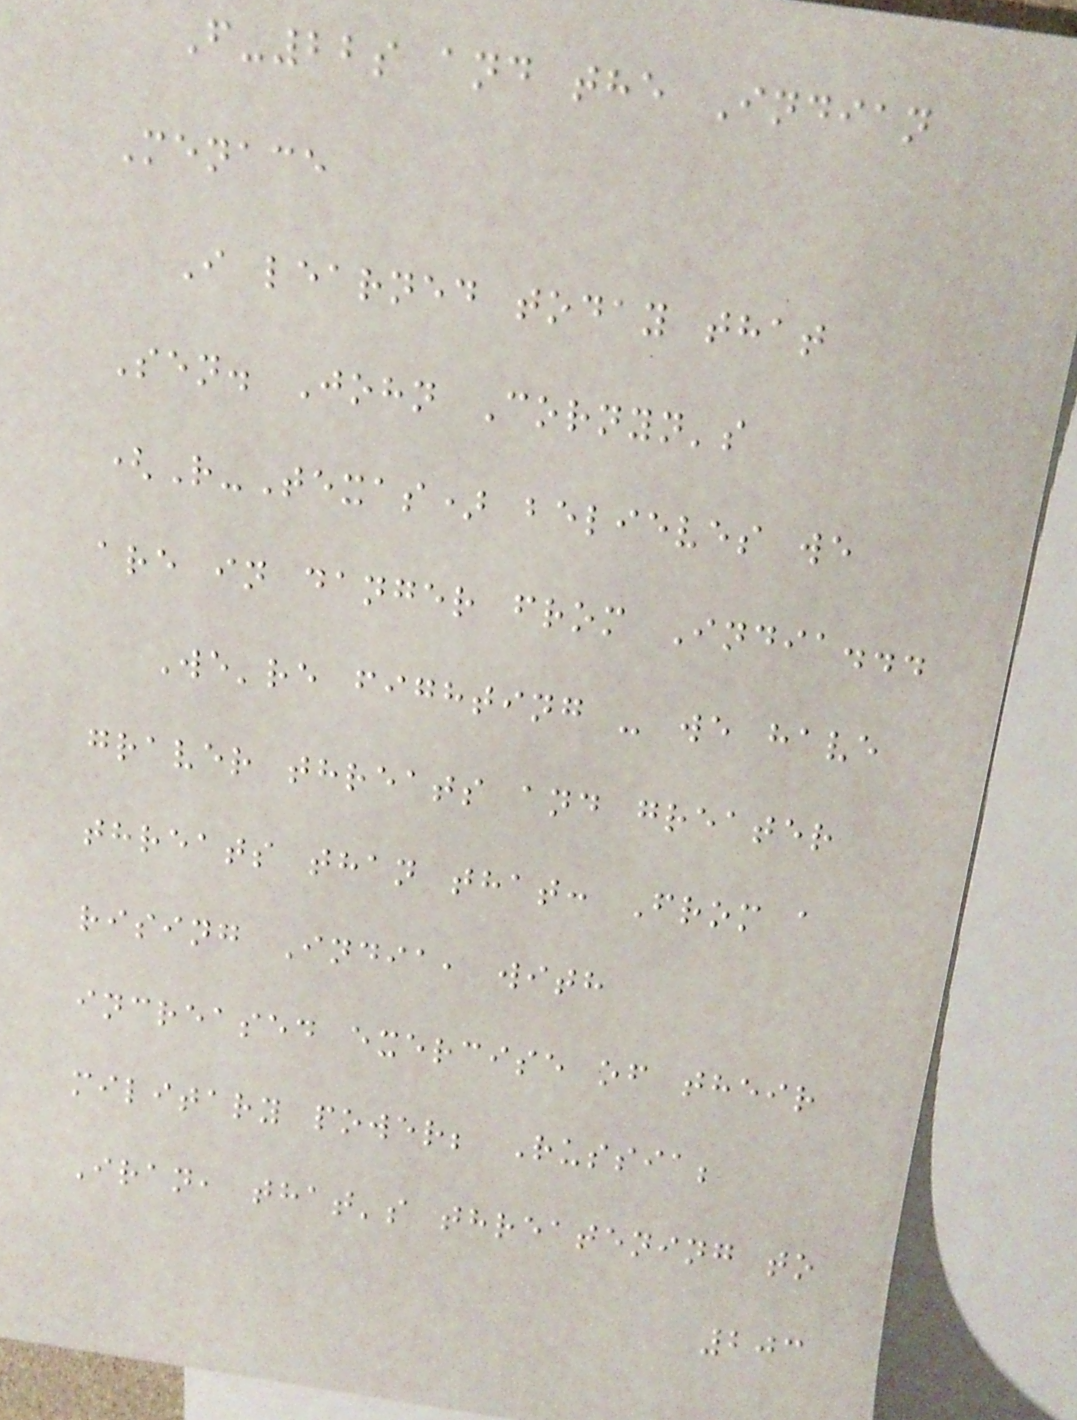F-22s and the Indian
Menace
I learned today that
Sen. John Cornyn's
(R-Texas) believes we
are in danger from India...
We're fighting - we have
graver threats and greater
threats than that: From a
rising India, with
increased exercise of their
military power; Russia;
Iran, that's threatening to
203
